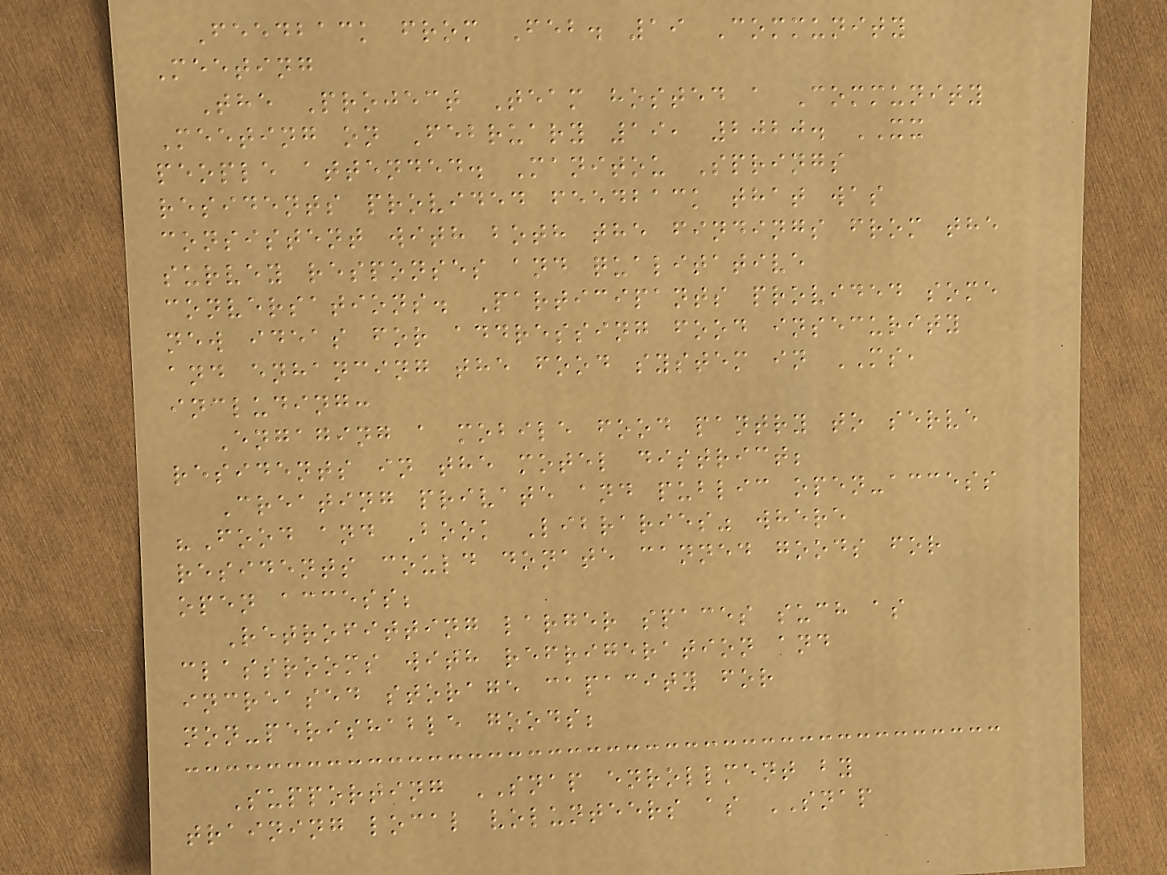Feedback from Feb. 19 Community
Meeting
The Project Team hosted a Community
Meeting on February 19, 2020. XX
people attended. Manitou Springs
residents provided feedback that was
consistent with both the findings from the
survey responses and qualitative
conversations. Participants provided some
new ideas for addressing food insecurity
and enhancing the food system in MS,
including:
Engaging a mobile food pantry to serve
residents in the motel district;
Creating private and public open-access
"Food and Book Libraries" where
residents could donate canned goods for
open access;
Retrofitting larger spaces such as
classrooms with refrigeration and
increased storage capacity for
non-perishable goods;
Supporting SNAP enrollment by
training local volunteers as SNAP
